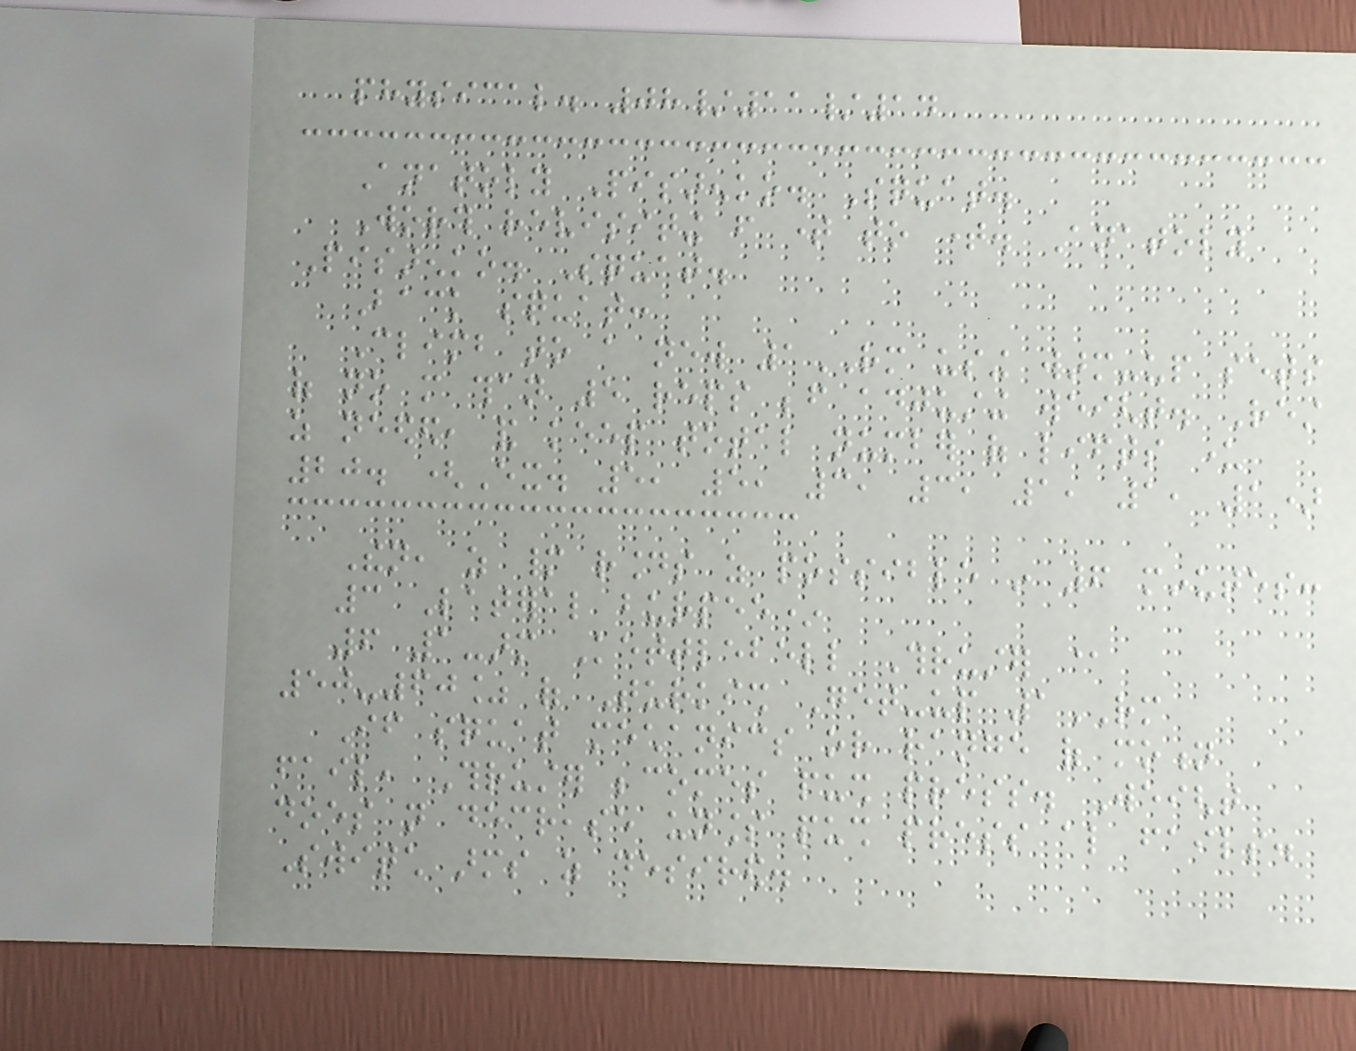physical. 08/11/14
Anatoly Pisarenko. Squat.
Worth revisiting from time to time. Anatoly
Pisarenko. Squat.
Back squat:
Climb to a new 1RM using warm-up sets
of no more than 5 reps before adjusting weight. Rest
as needed, and keep total number of lifts under
20. (Ex. 5, 5, 3, 3, 1, 1, 1)
Then, as many rounds as possible in 6 minutes:
3 Lateral burpee*
6 1-arm Kettlebell Thruster @
50-60% of Turkish Get-up 1RM
If squat mechanics or range of motion
fail, Thruster becomes push press. Weight
does not decrease unless push press also fails.
Switch arms as desired.
